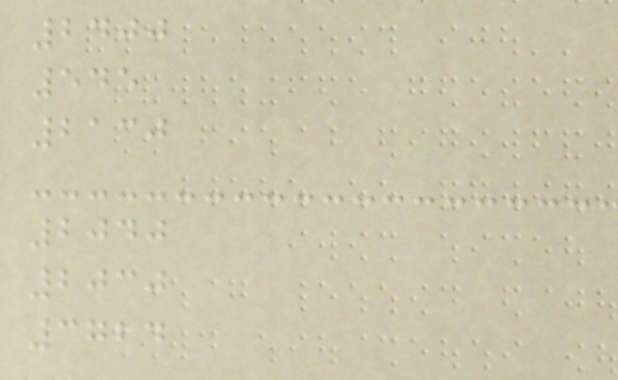2400
545
2130
2040
2030
3724
